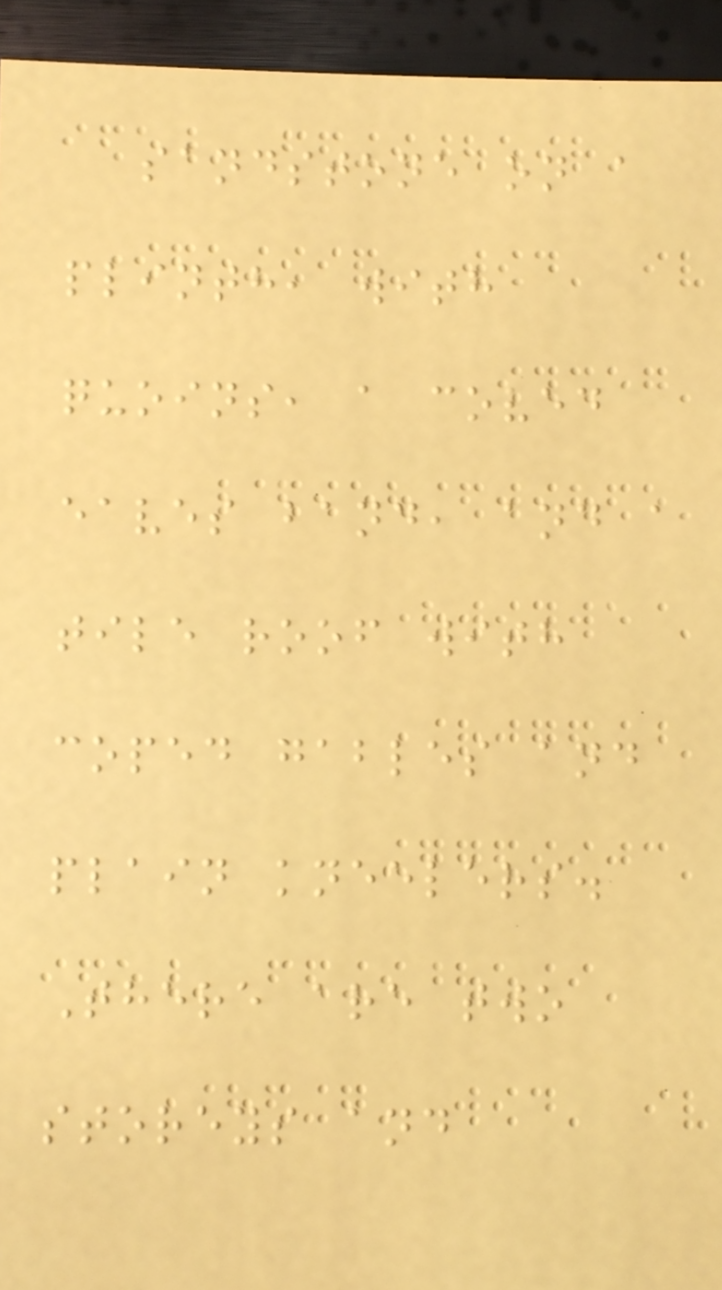sandstone on a
plinth, with
quoins, a coved
eaves band, and a
tile roof with
coped gables and
plain kneelers.
There are two
storeys and
